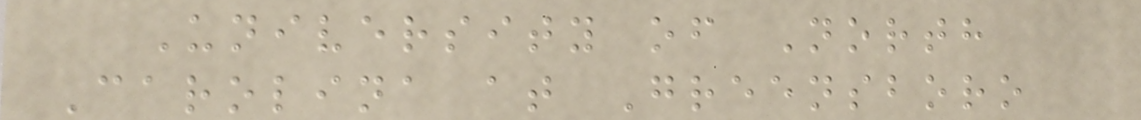University of North
Carolina at Greensboro
